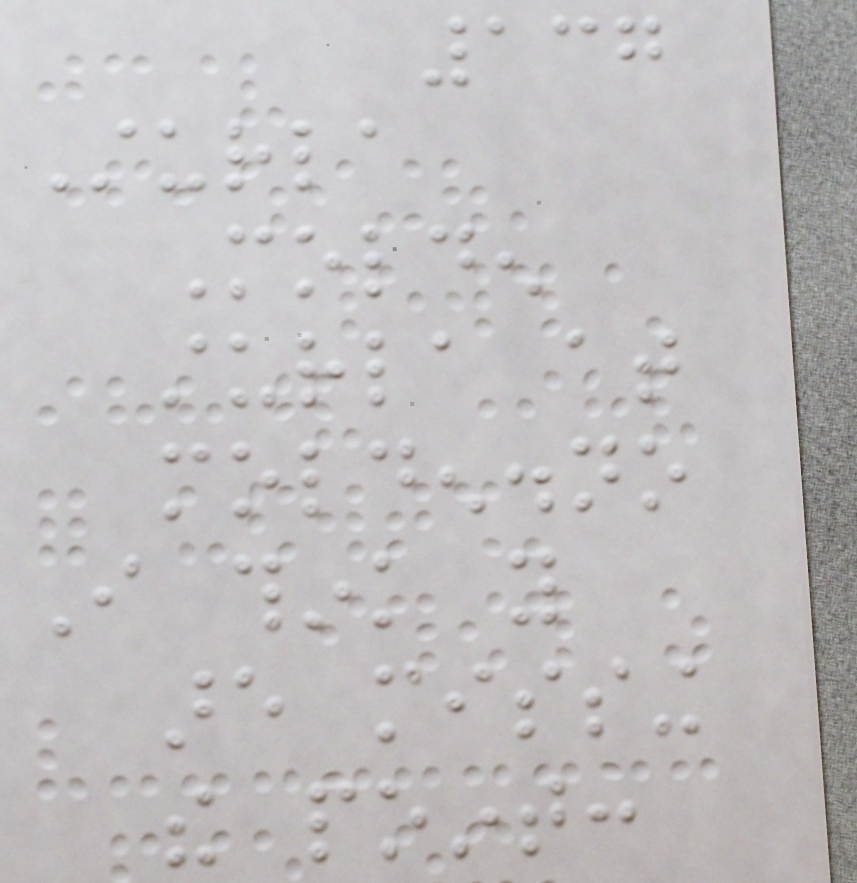137
Sturla
Molden
sturla at
molden.no
I think you
are missing
the point:
